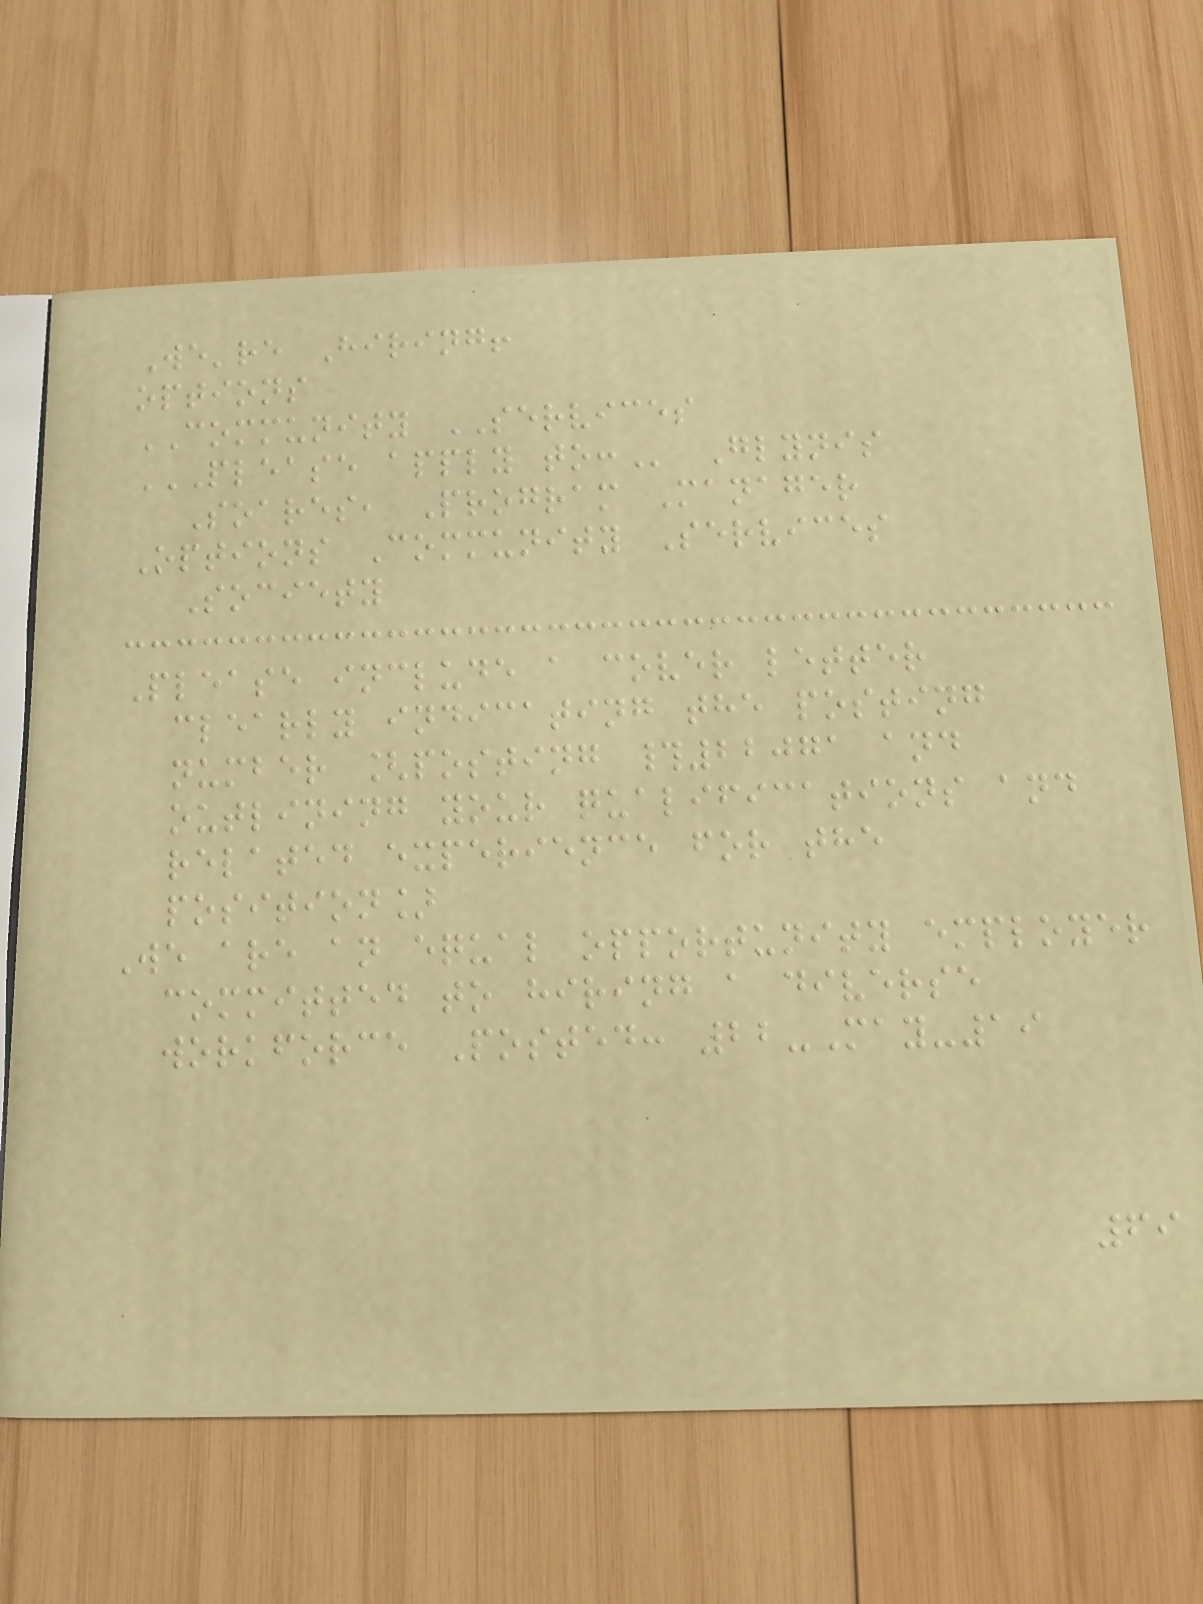We're Hiring!
options
COMMUNITY SERVICES
PLEASE APPLY TO: Glynis
Soares, Program Manager
Options Community Services
Society
Please include a cover letter
clearly indicating the posting
number [posting #22071 and
outlining your qualifications and
related experience for the
position]
We are an equal opportunity employer
committed to hiring a diverse
workforce Posted: 22-May-19
69
